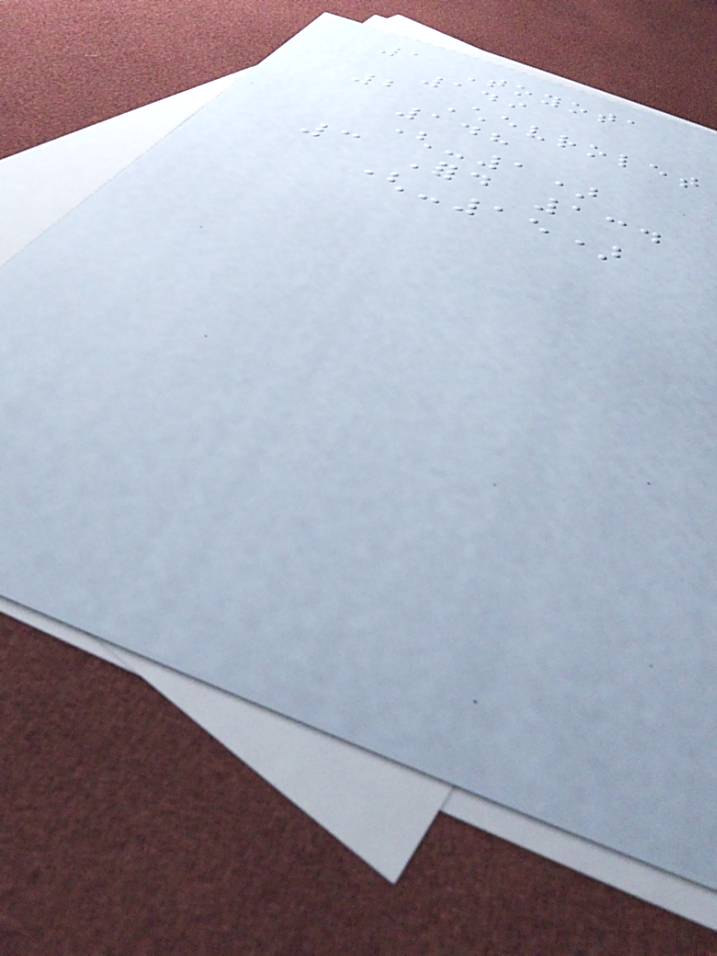1 Toyota
149
2 Chevrolet
148
(-1)
3 Ford 134
(-15)
